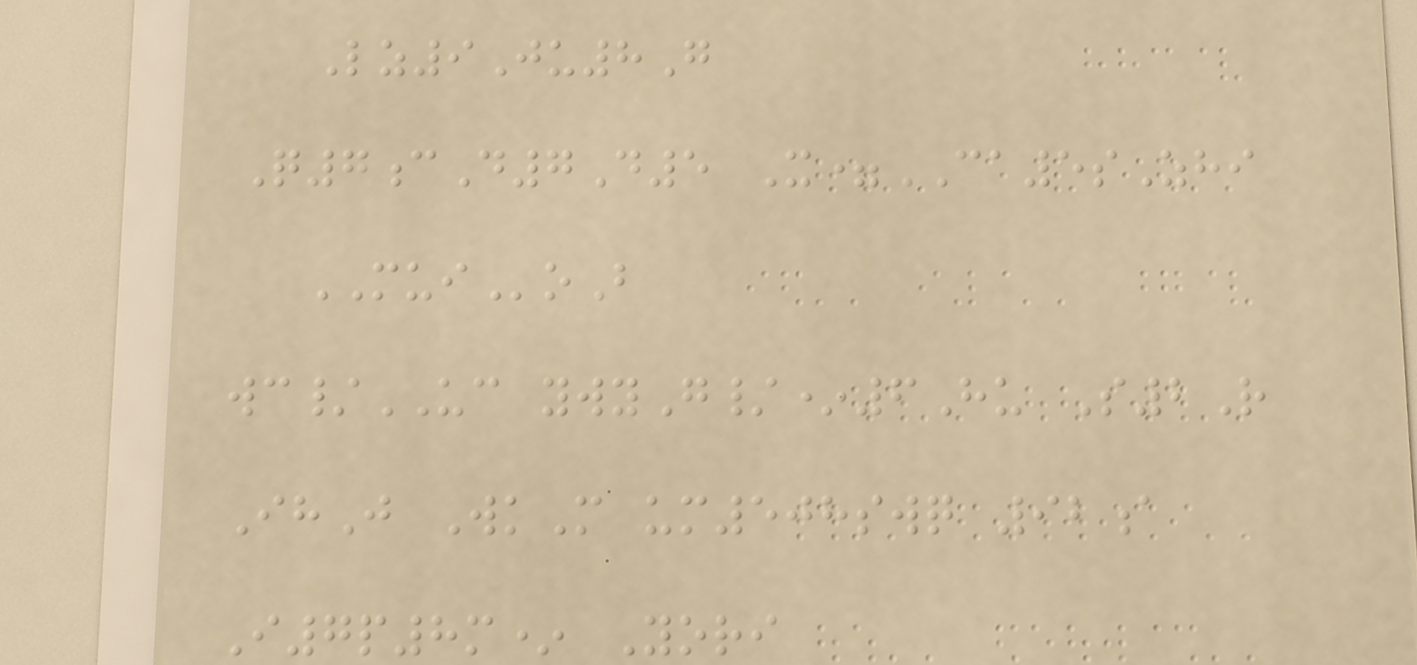Lz9Ju8G
Q7cD7D5 X=CA5sZhi
MUIoB
wc/UC ywyG/*6Hu S2R
IhJ WkM um508swq 92a
I7p8m* Yori
